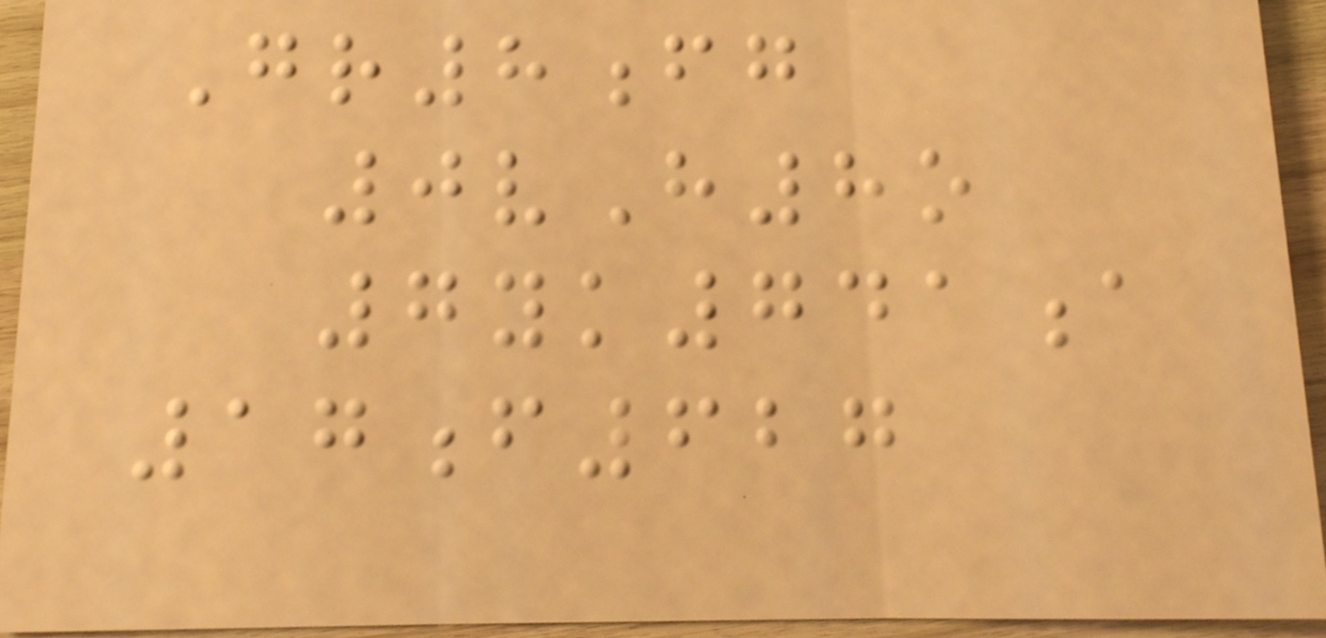Gr8fg
0vH8o
7yk741a
17f627
